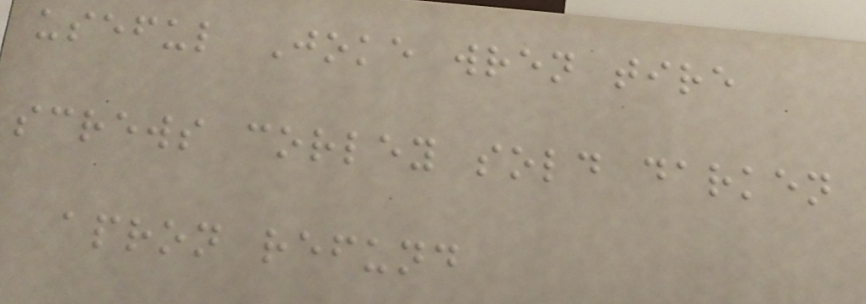useful Joke wren tire
screws corley sold darken
apron refund
